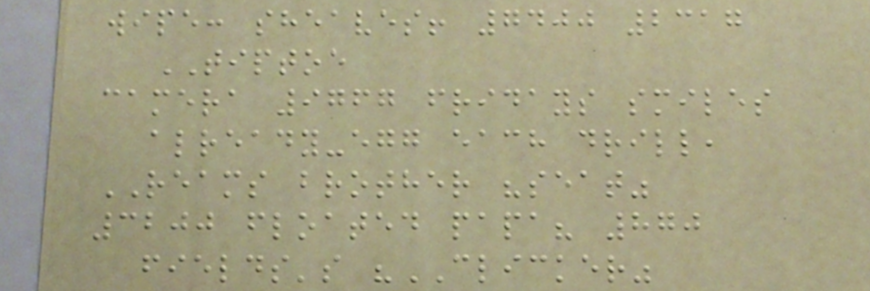wipe: sheaves! 7400 2317
TIPTOE
camera 9767 fridays smiles
already-egg each drill,
REAMS brother "seat"
3200 floated papa? 870
fields's "CLICKER"
